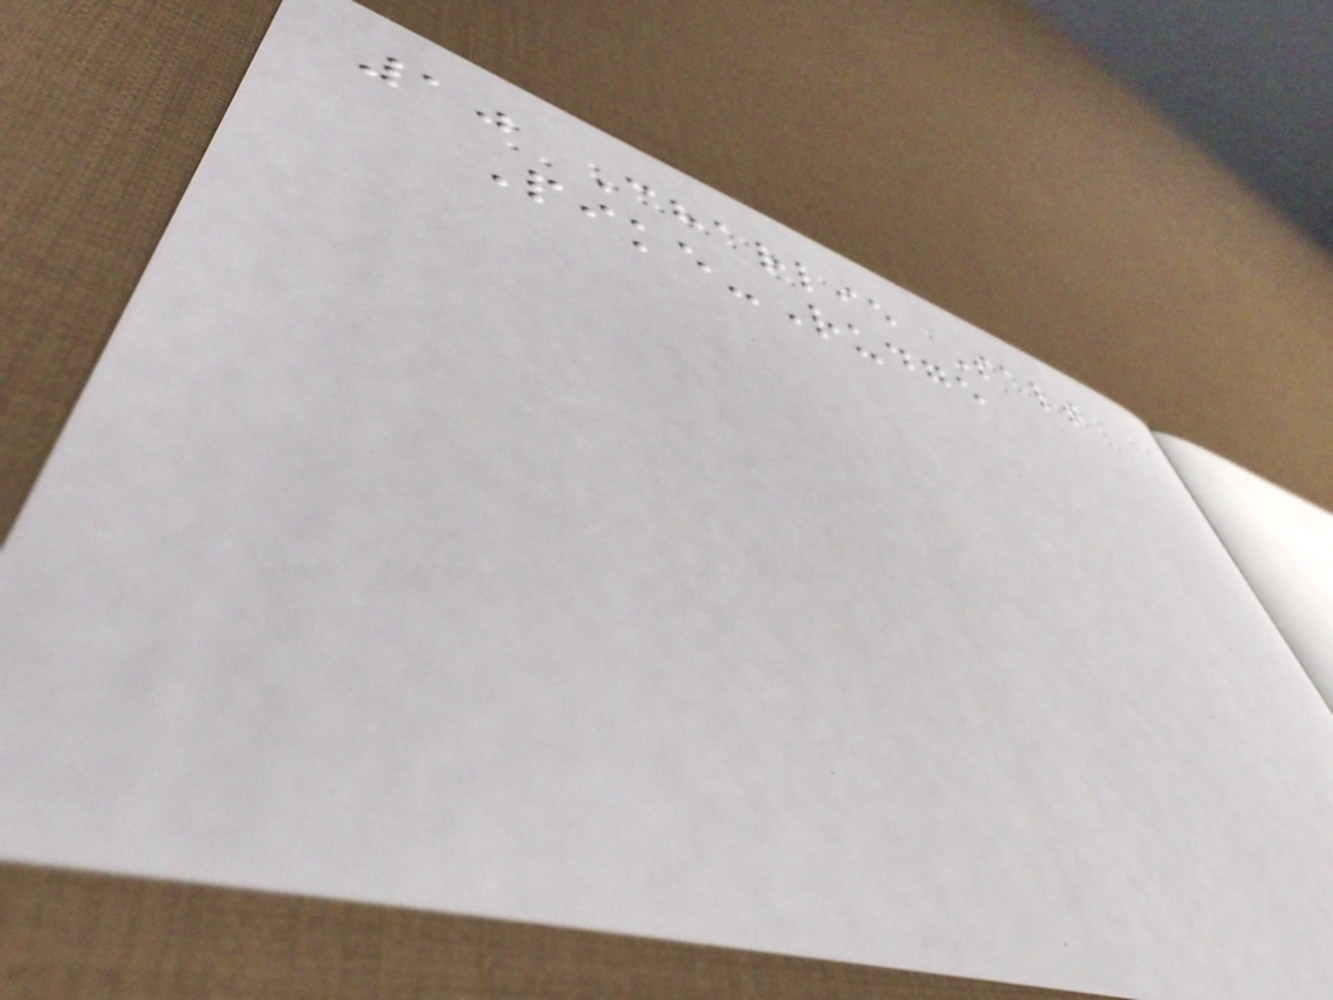10 Charlie Salt
Pike-Rudge
